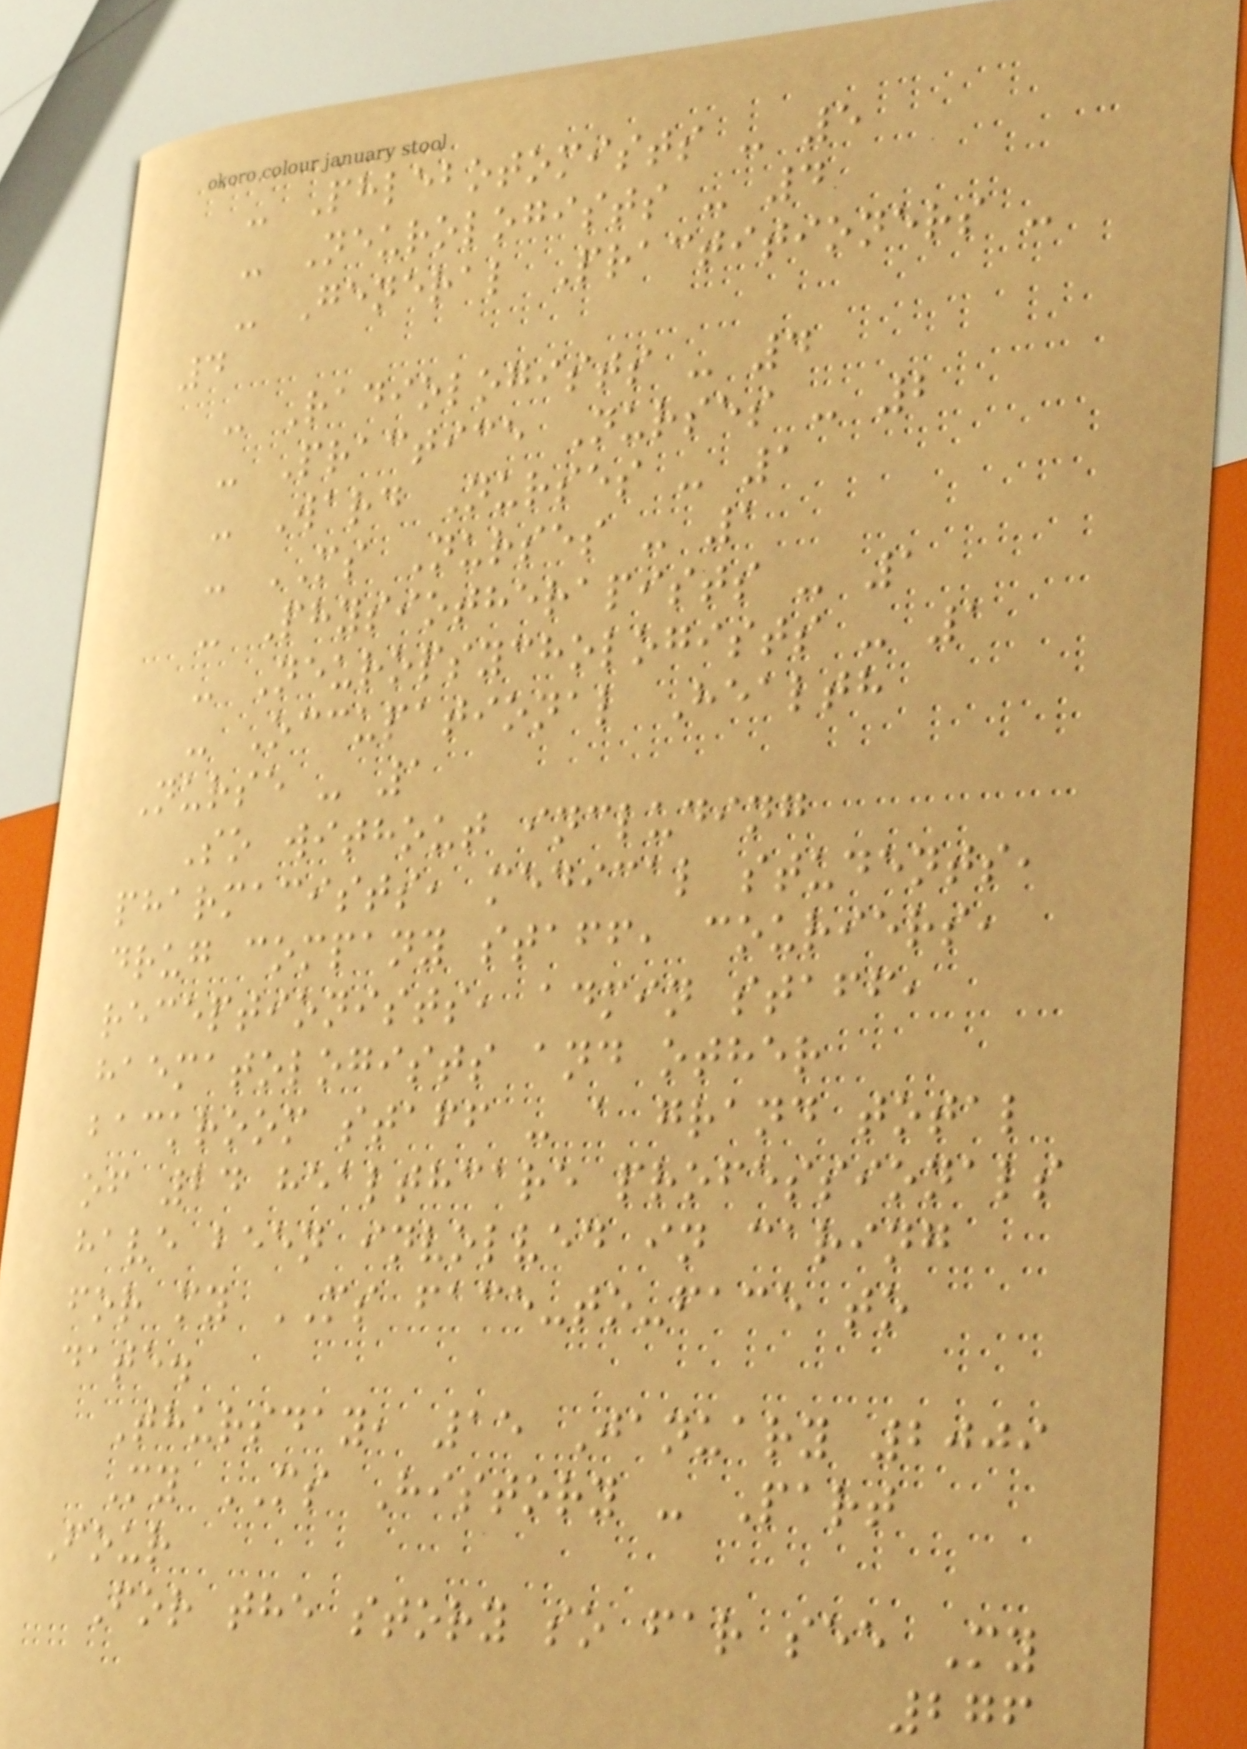- Phlebotomists - 5
- Neurologists - 4
- General Practitioners -
4
- Radiologists - 4
- Practice Nurses - 2
- Ward Nurses - 1
- MS Nurses - 1
- Physiotherapists - 1
- Neuropsychologists - 1
- Occupational Health
Nurse - 1
So without including
pharmacists, medical students,
drug company staff, couriers,
receptionists, admin staff,
haematologists and other
backroom staff - a grand total
of 24 healthcare professionals
have been involved in caring
for my MS face-to-face to
date.
Thursday, 15 January 2009
My MS History - Part
Four
For the story so far see My
276
